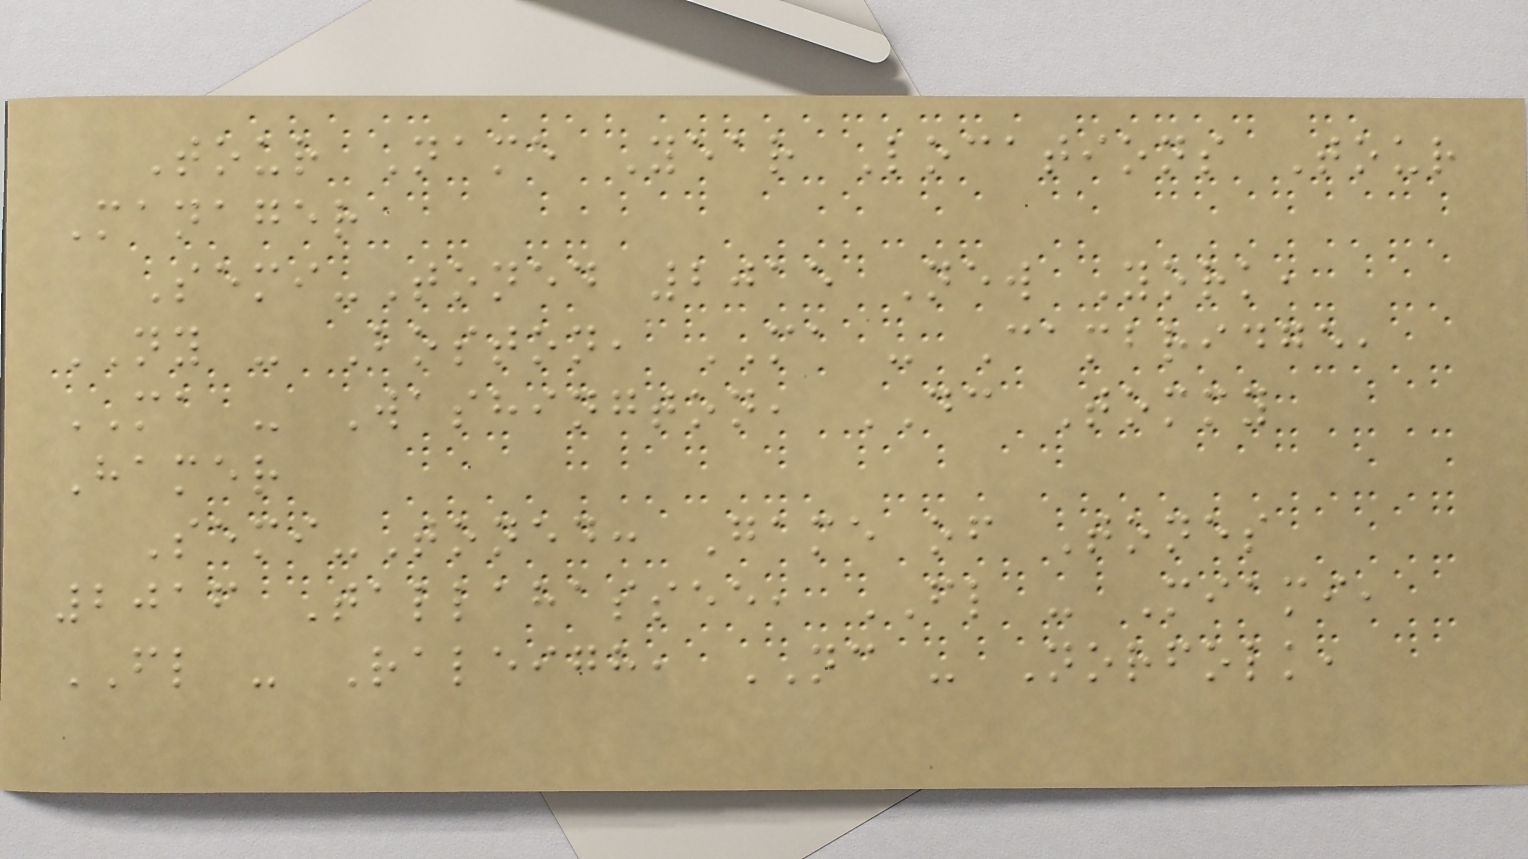Tour Name Year Locations Tour
Manager
Semi-Toned 2015 New York,
NY - Boston, MA - Cambridge,
MA - Washington, DC Tommy
Hamer
Semi-Toned: Game of Tones
2016 Tallahassee, FL - Miami,
FL - Raleigh, NC - Norfolk,
